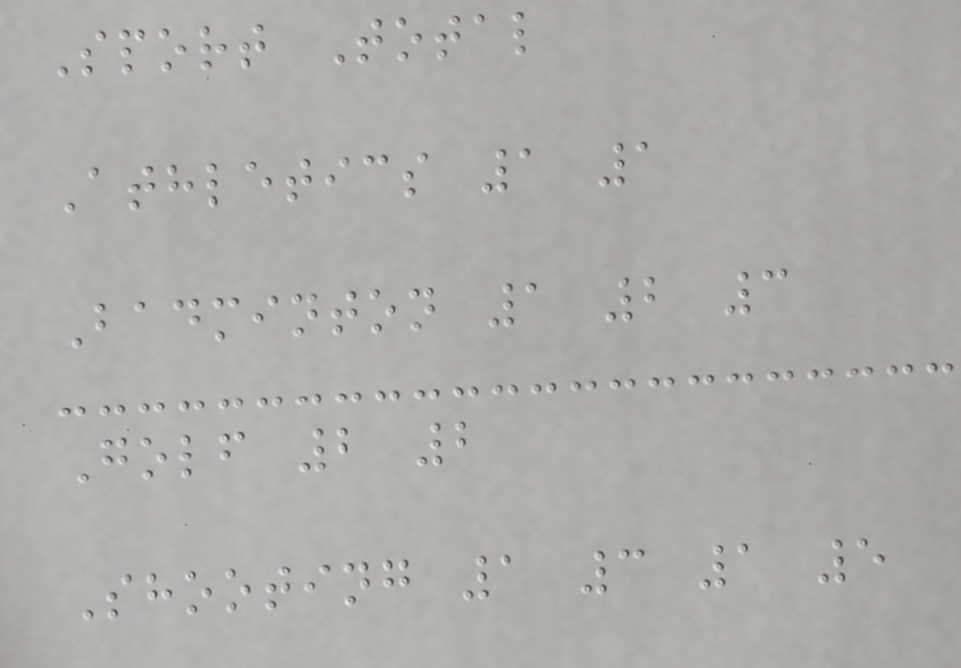Sport Total
Athletics 1 1
Badminton 1 2 3
Golf 2 2
Shooting 1 3 1 5
